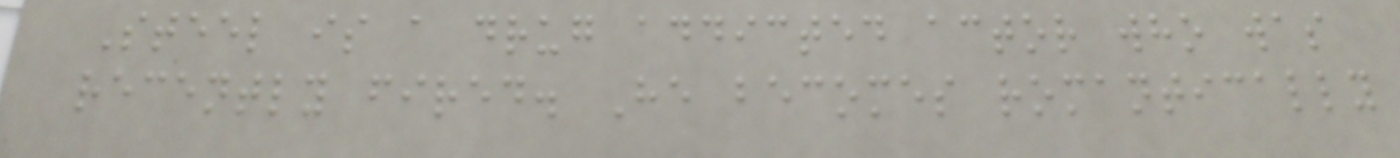Steel is a drug addicted actor who was
recently fired. He becomes romantically
